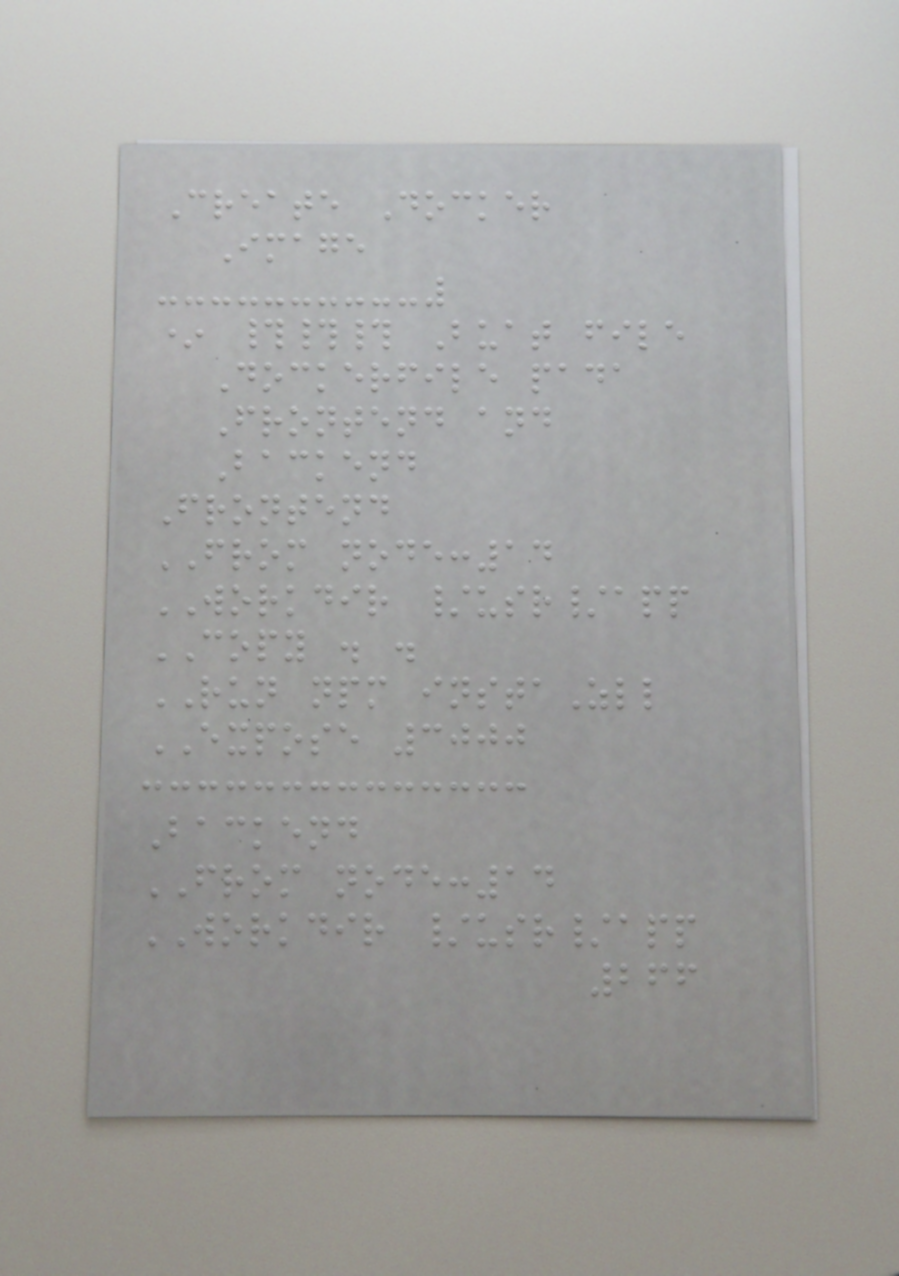Create Docker
Image
* ### Buat file
Dockerfile pada
Frontend and
Backend
Frontend
FROM node:14
WORKDIR /usr/app
COPY . .
RUN npm instaZll
EXPOSE 3000
Backend
FROM node:14
WORKDIR /usr/app
266
